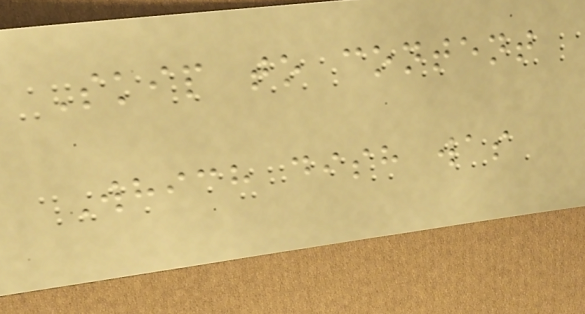Skip to content
Which dish was
